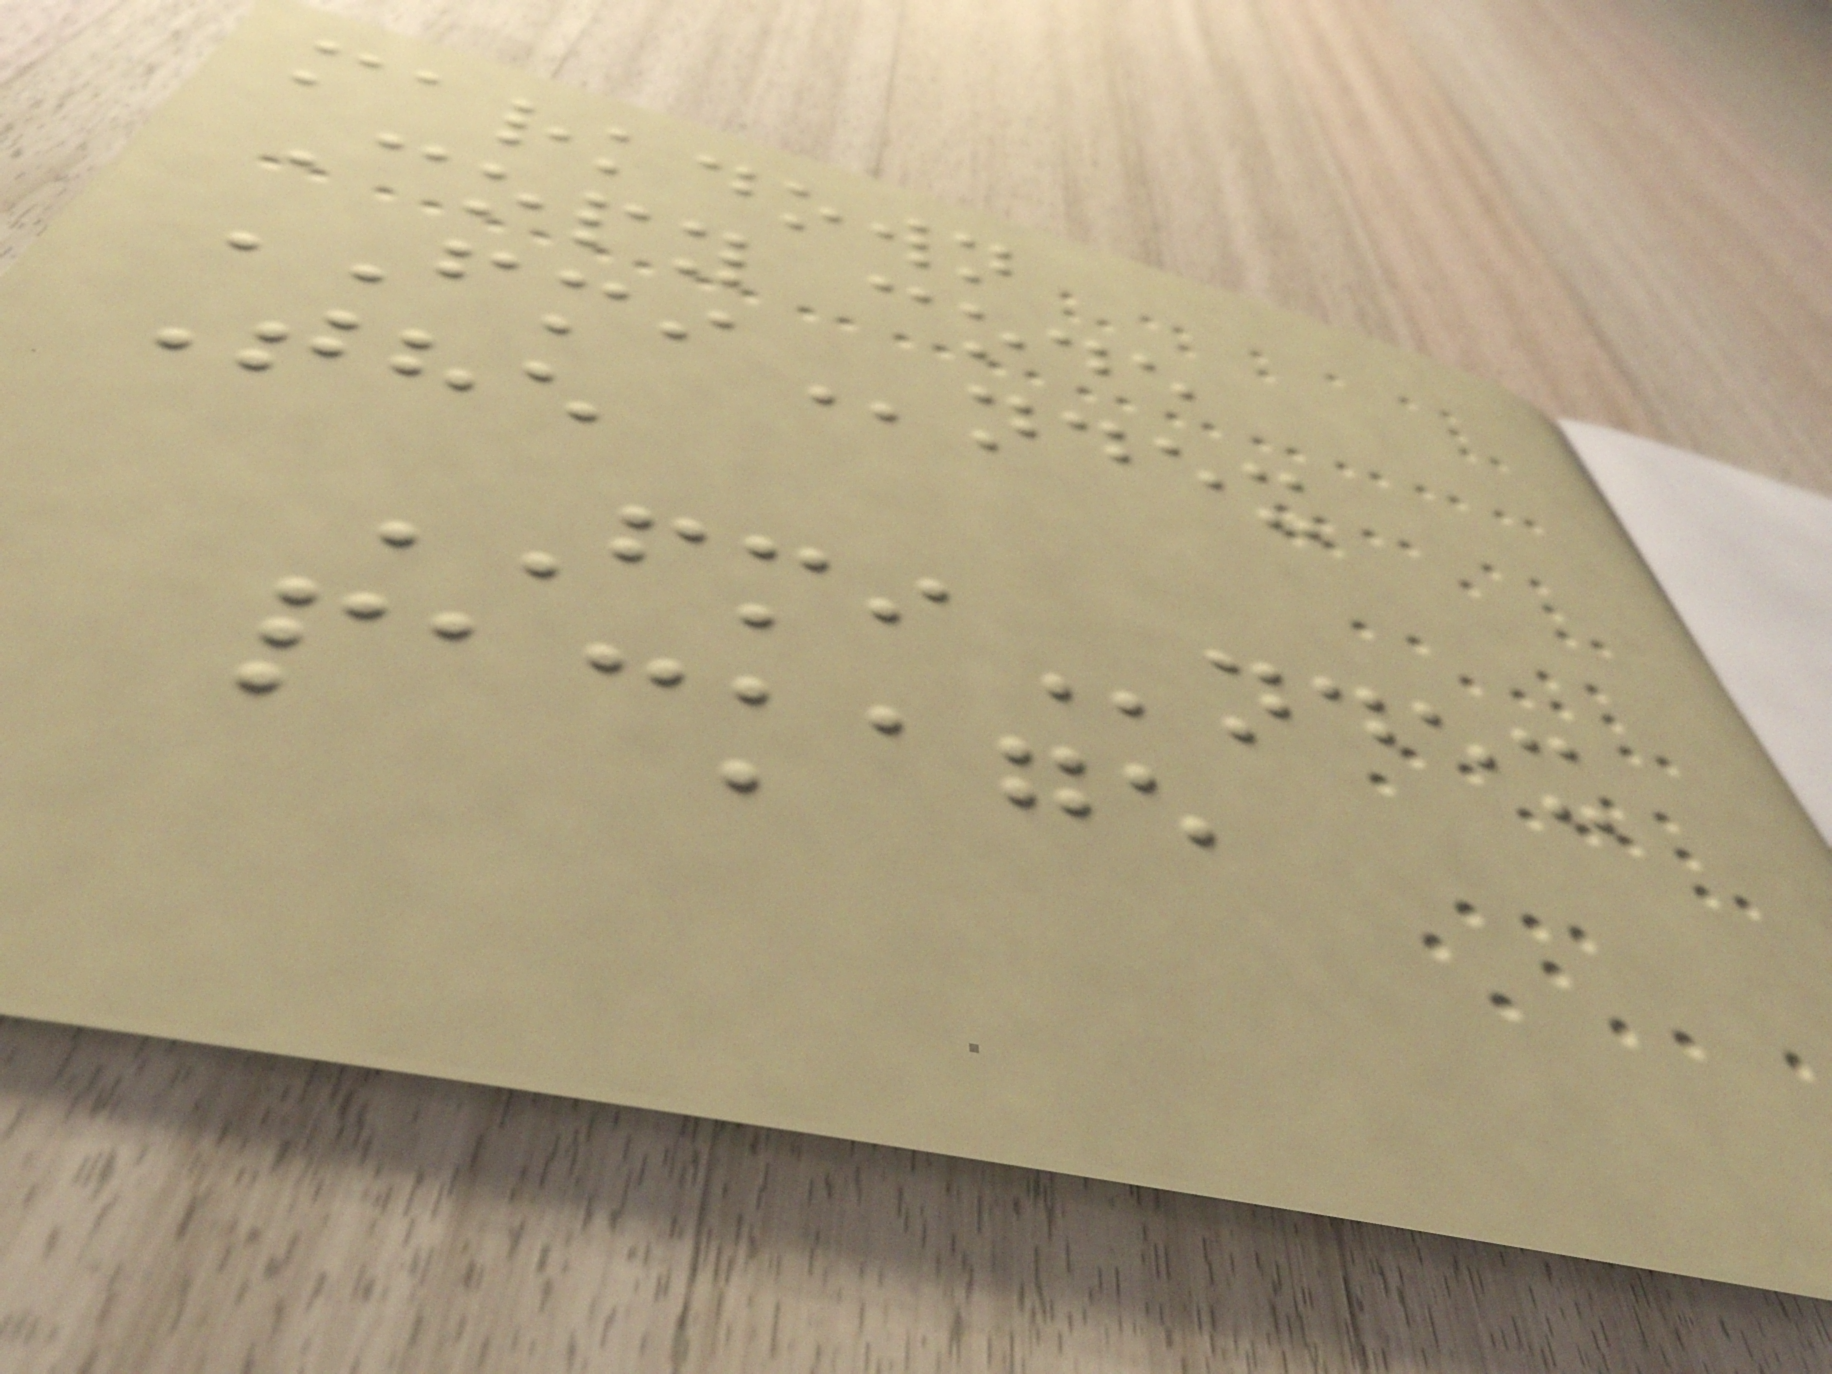markdown
Copy code
FMIndex
The
FMIndex
package
